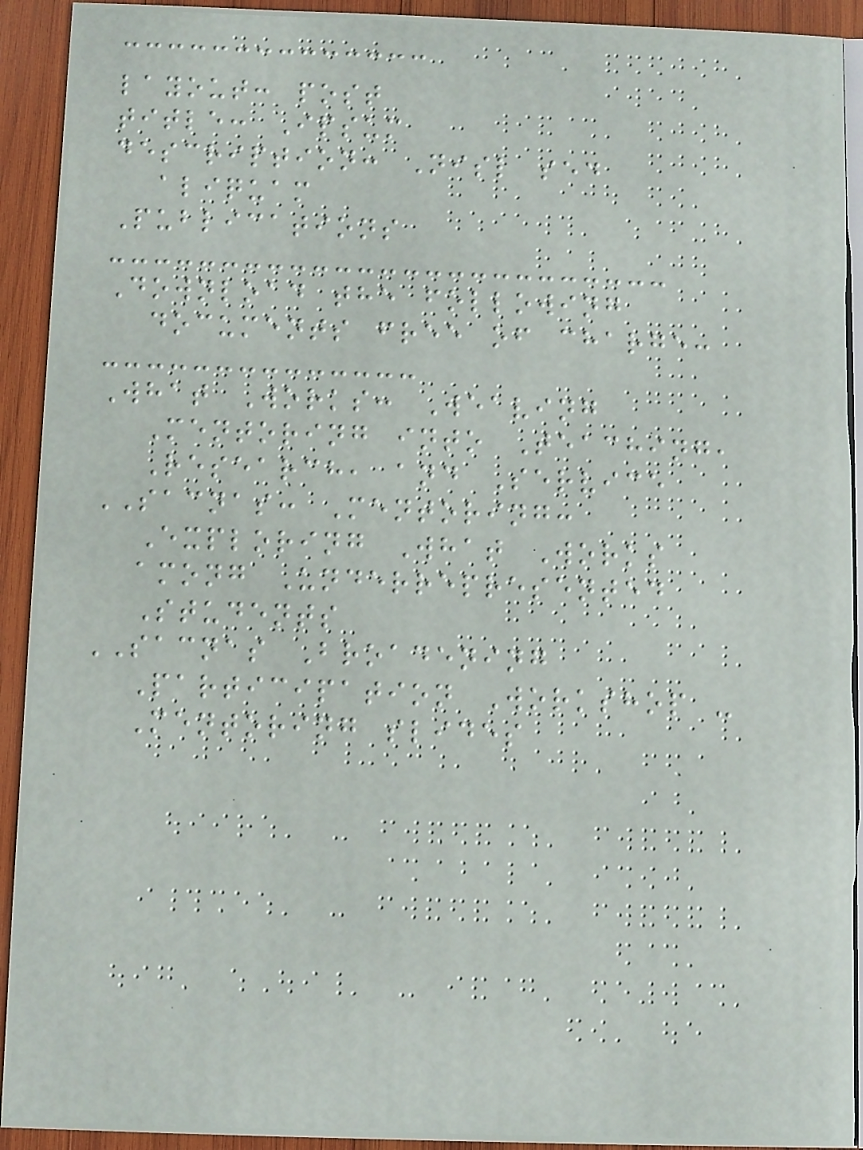layout: post
title: Ipsum
description: Nisl sed
aliquam
Publications
Download the following
documents free of charge:
What Works: Weaving
Mentoring into Teaching,
Research, and Service
SACNAS: Mentoring:
Exploring What Works
among Underrepresented
Students
SACNAS Broadening
Participation Workshop -
Mentoring slides
